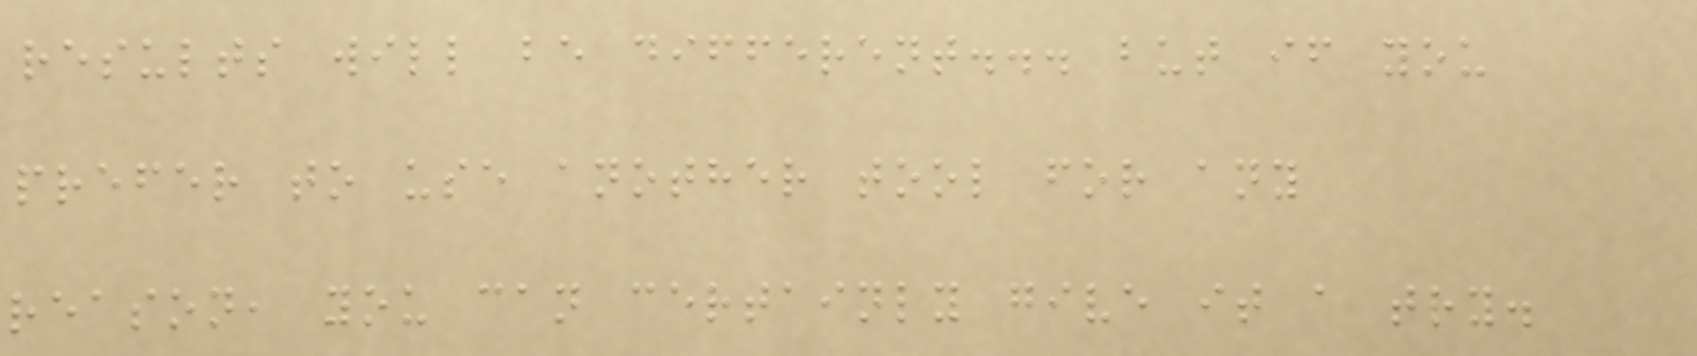results will be different... but if you
prefer to use another tool for any
reason, you can certainly give it a try.
